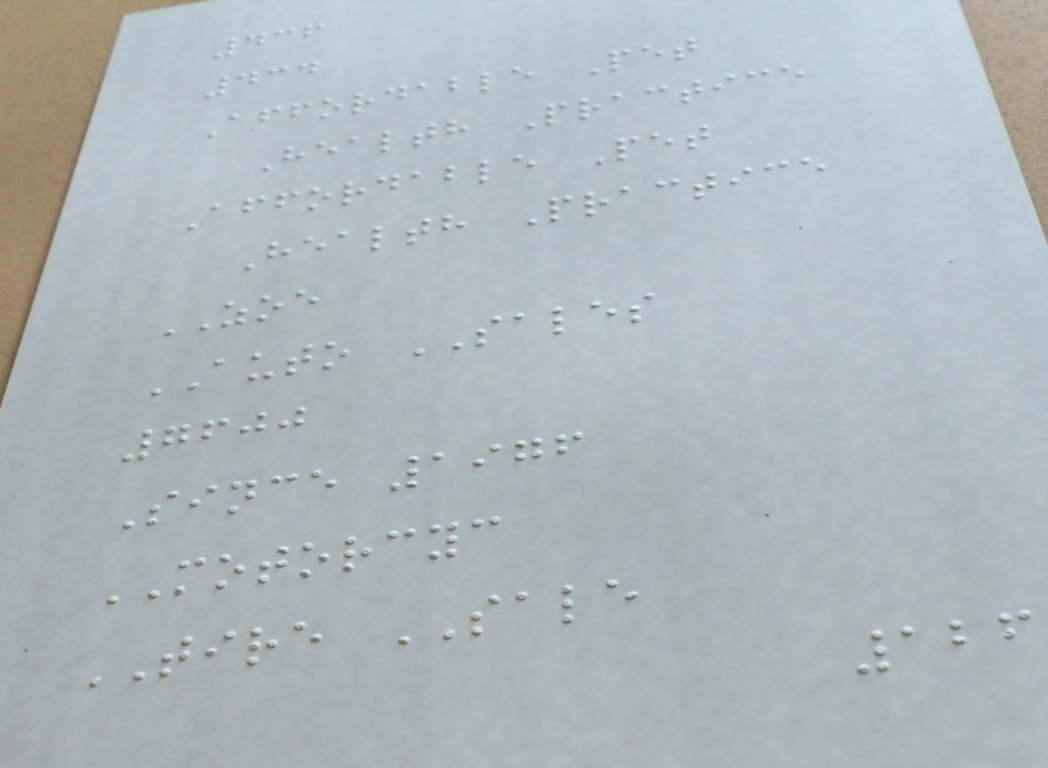436
434
Affordable Pet
Health Practice
Affordable Pet
Health Practice
ZOE
AUTO SALES
7600
Since 1976
MOTORCYC
TIRE SALE
126
